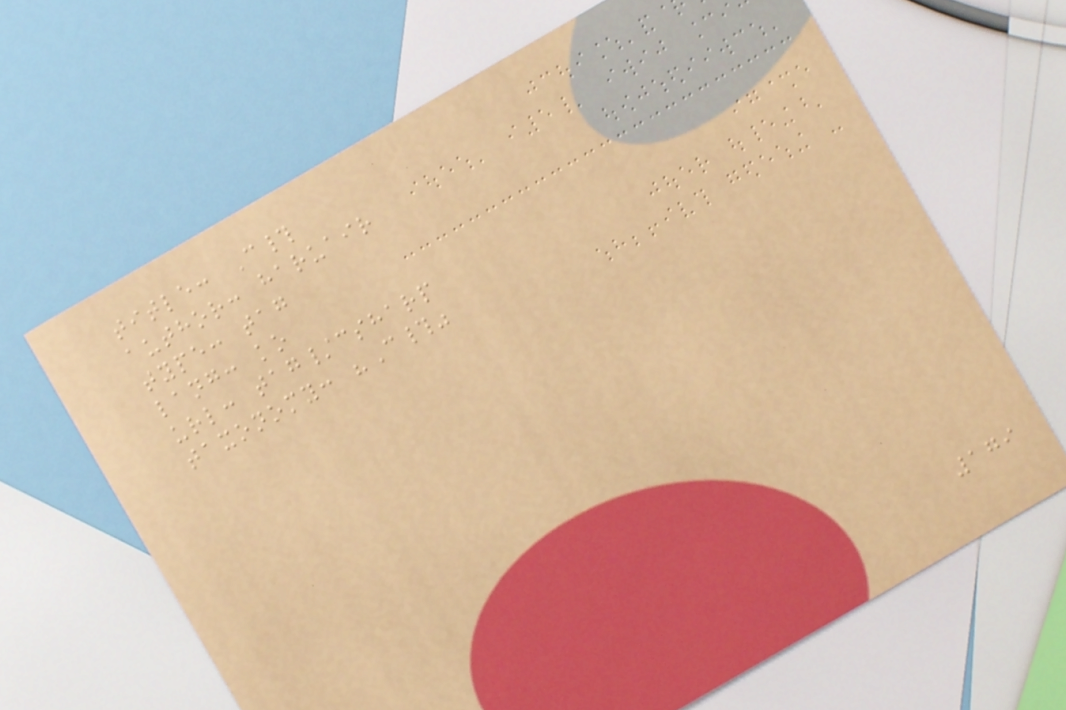title: C#
author: haruair
type: tag
lang: ko
url: tag/csharp
taxonomy: "C#"
179
